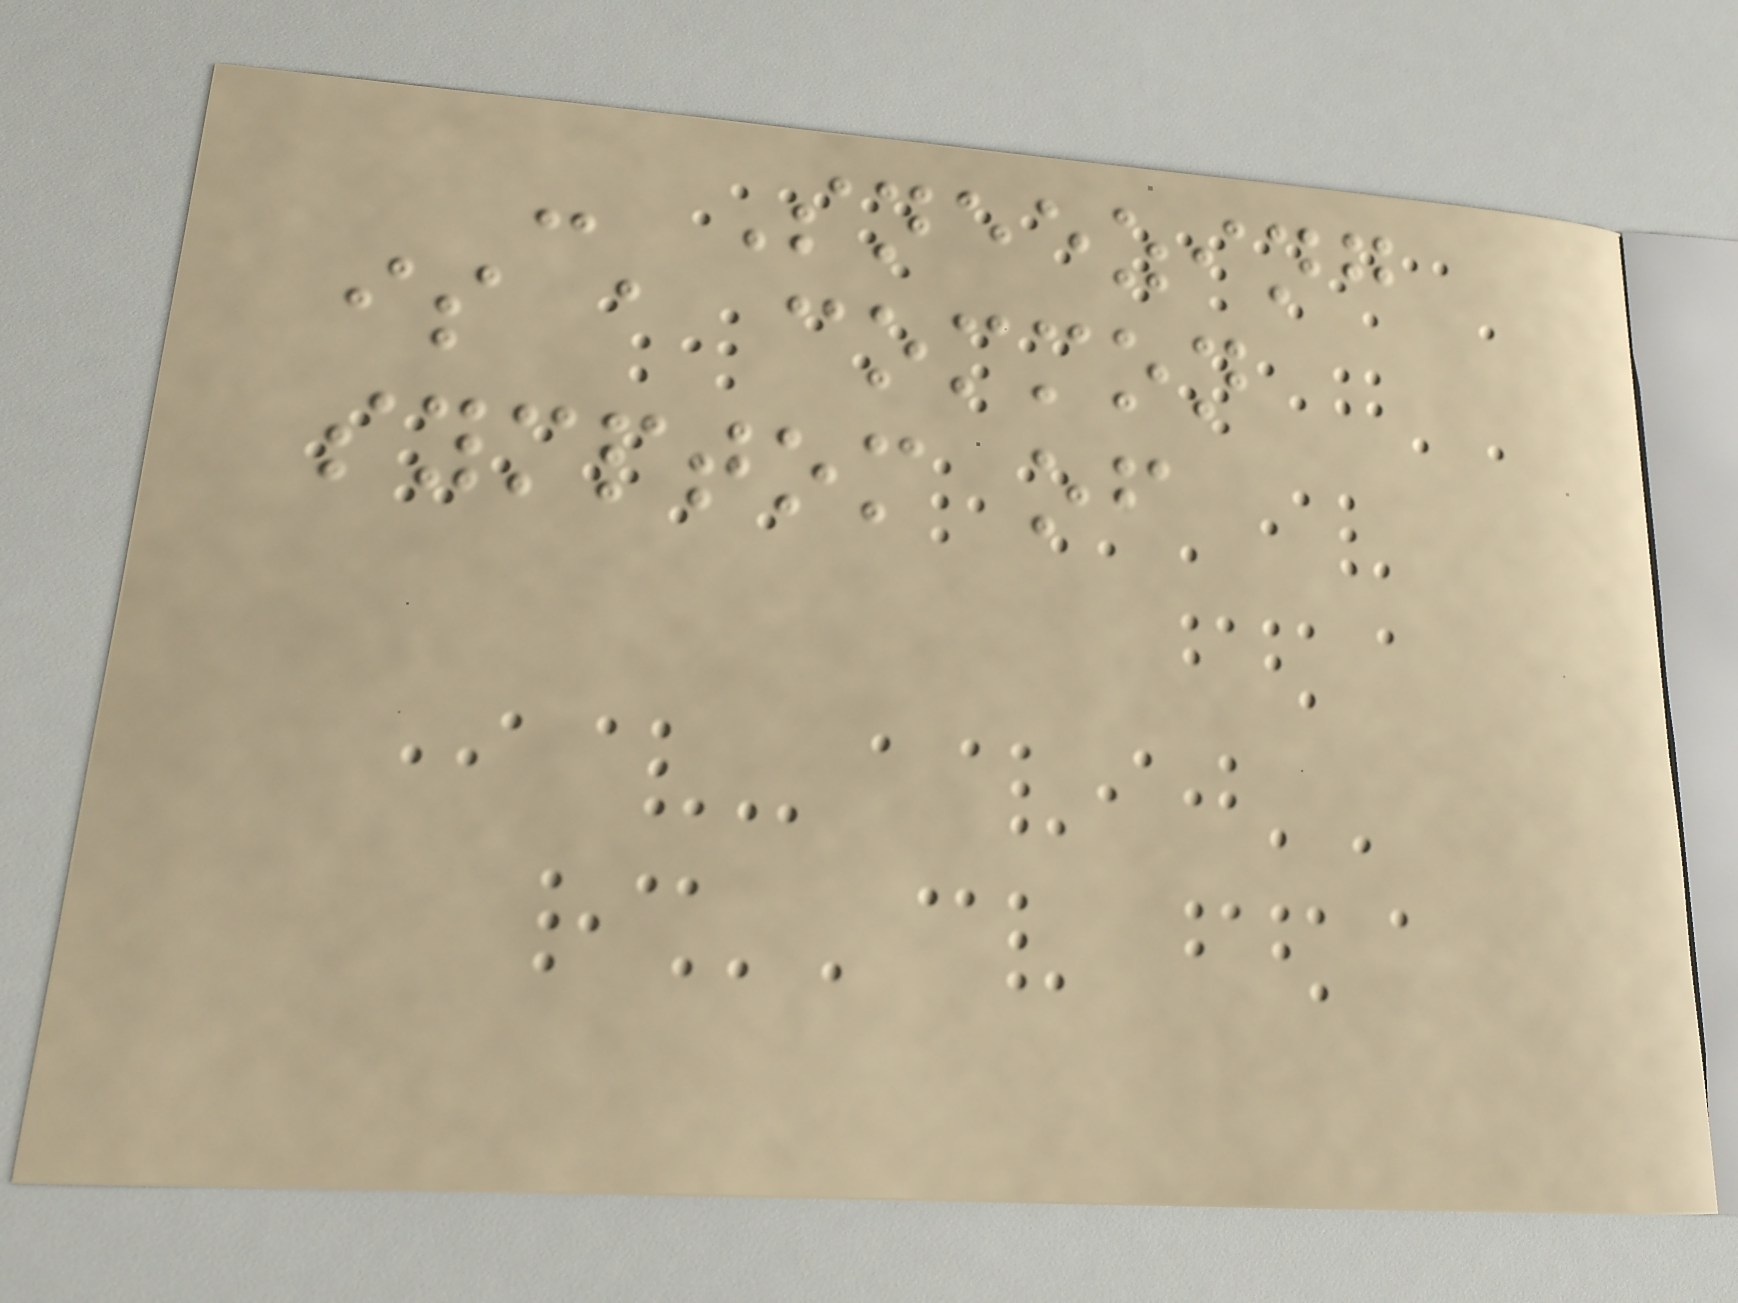- Sneezing
is a common
symptom of
